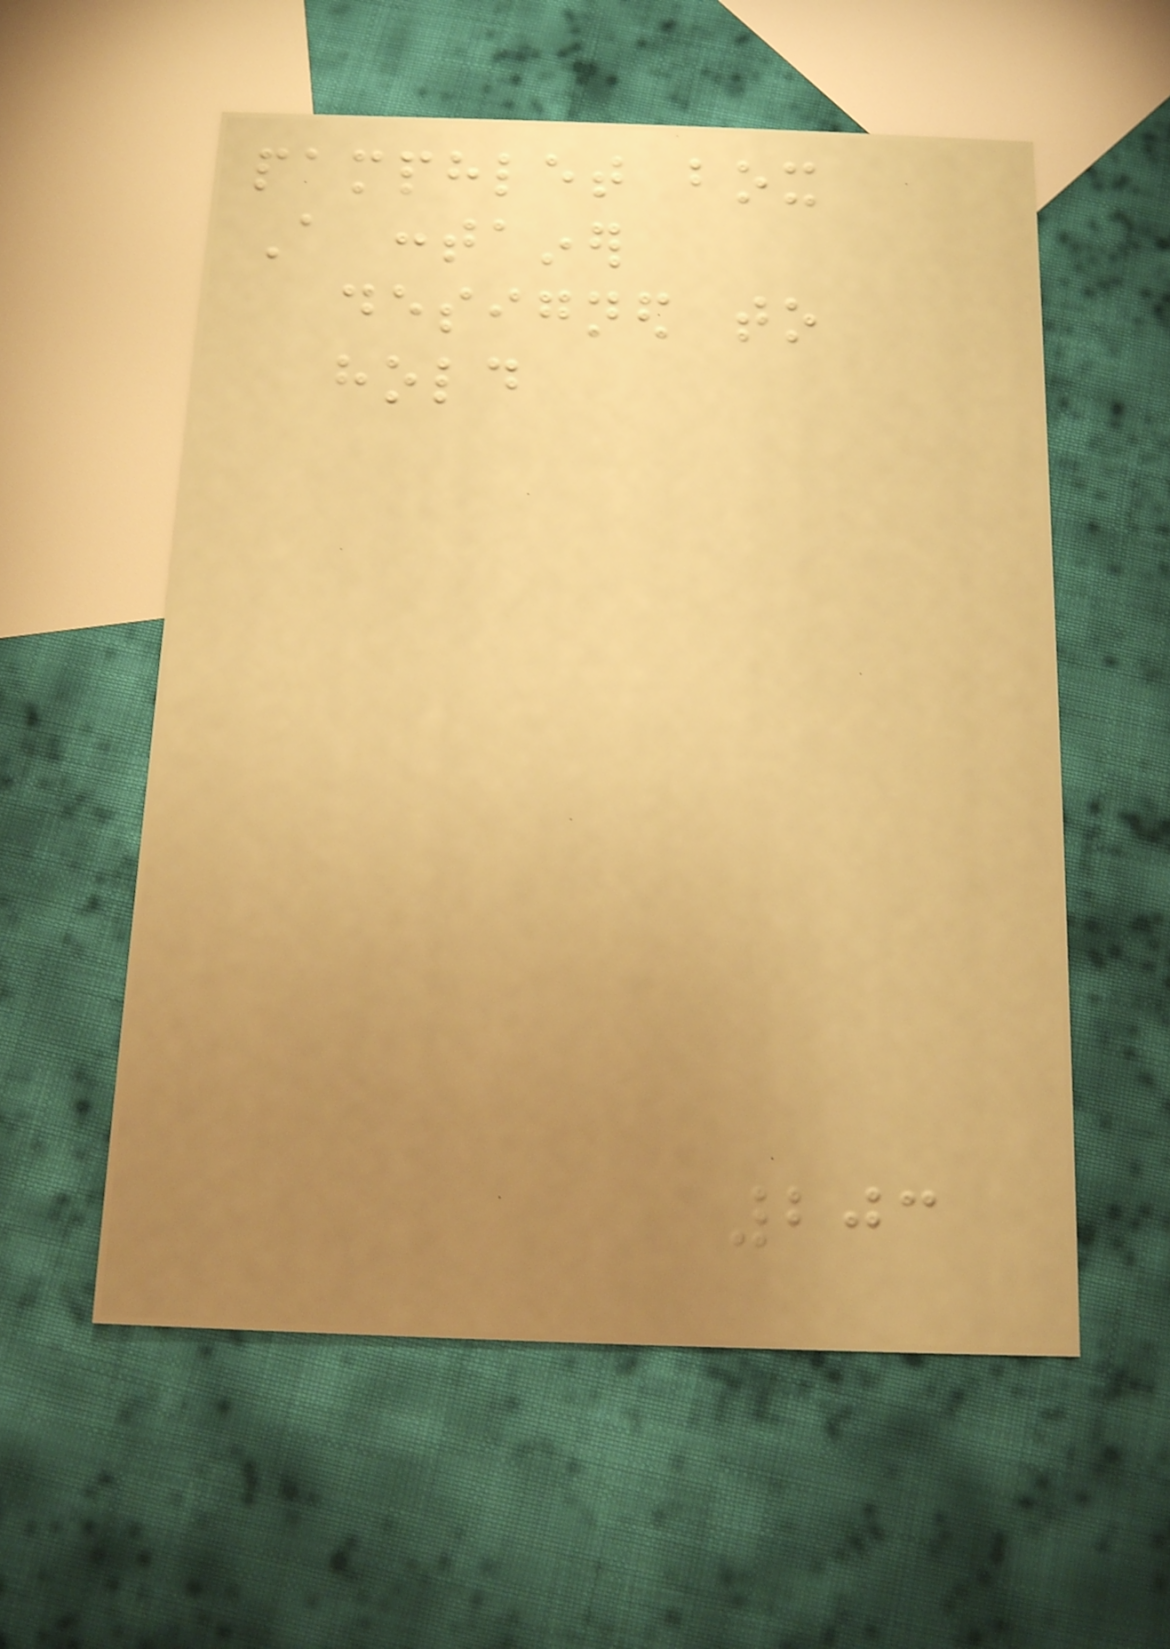pamphlet box
A container
designed to
hold
203
